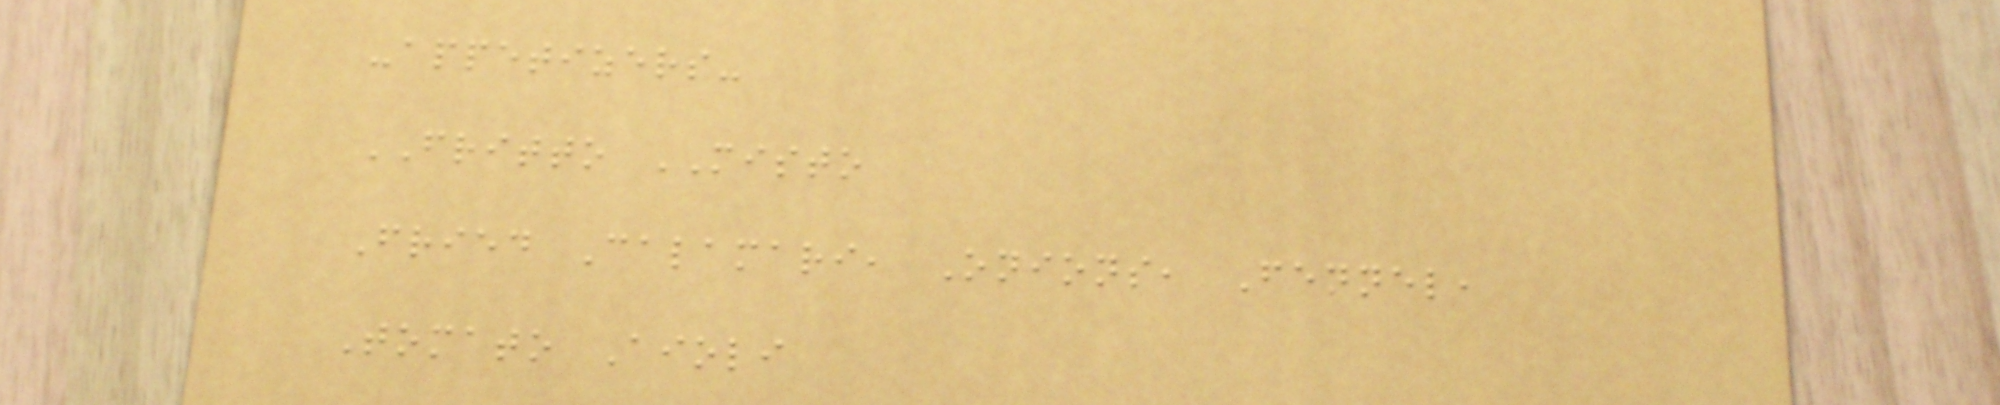-appetizers-
FRITTO MISTO
Fried Calamari, Onions, Fennel,
Tomato Aioli
